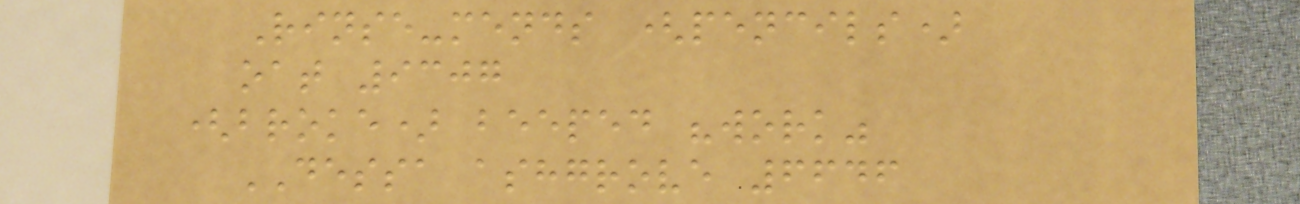Rinse-mends (pencils)
oat 9307
(broke) beeped "work"
DESSA ashgrove 6646
